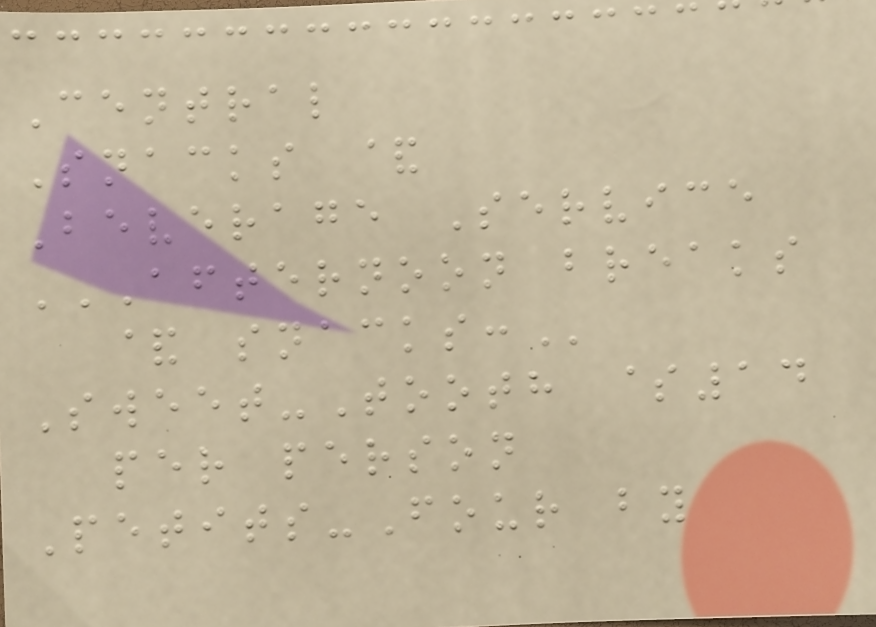Central
Snacks &
Beverage Service
AFTERNOON BREAKS
& SNACKS:
Sweet-Tooth $14
per person
Petits-Four by
